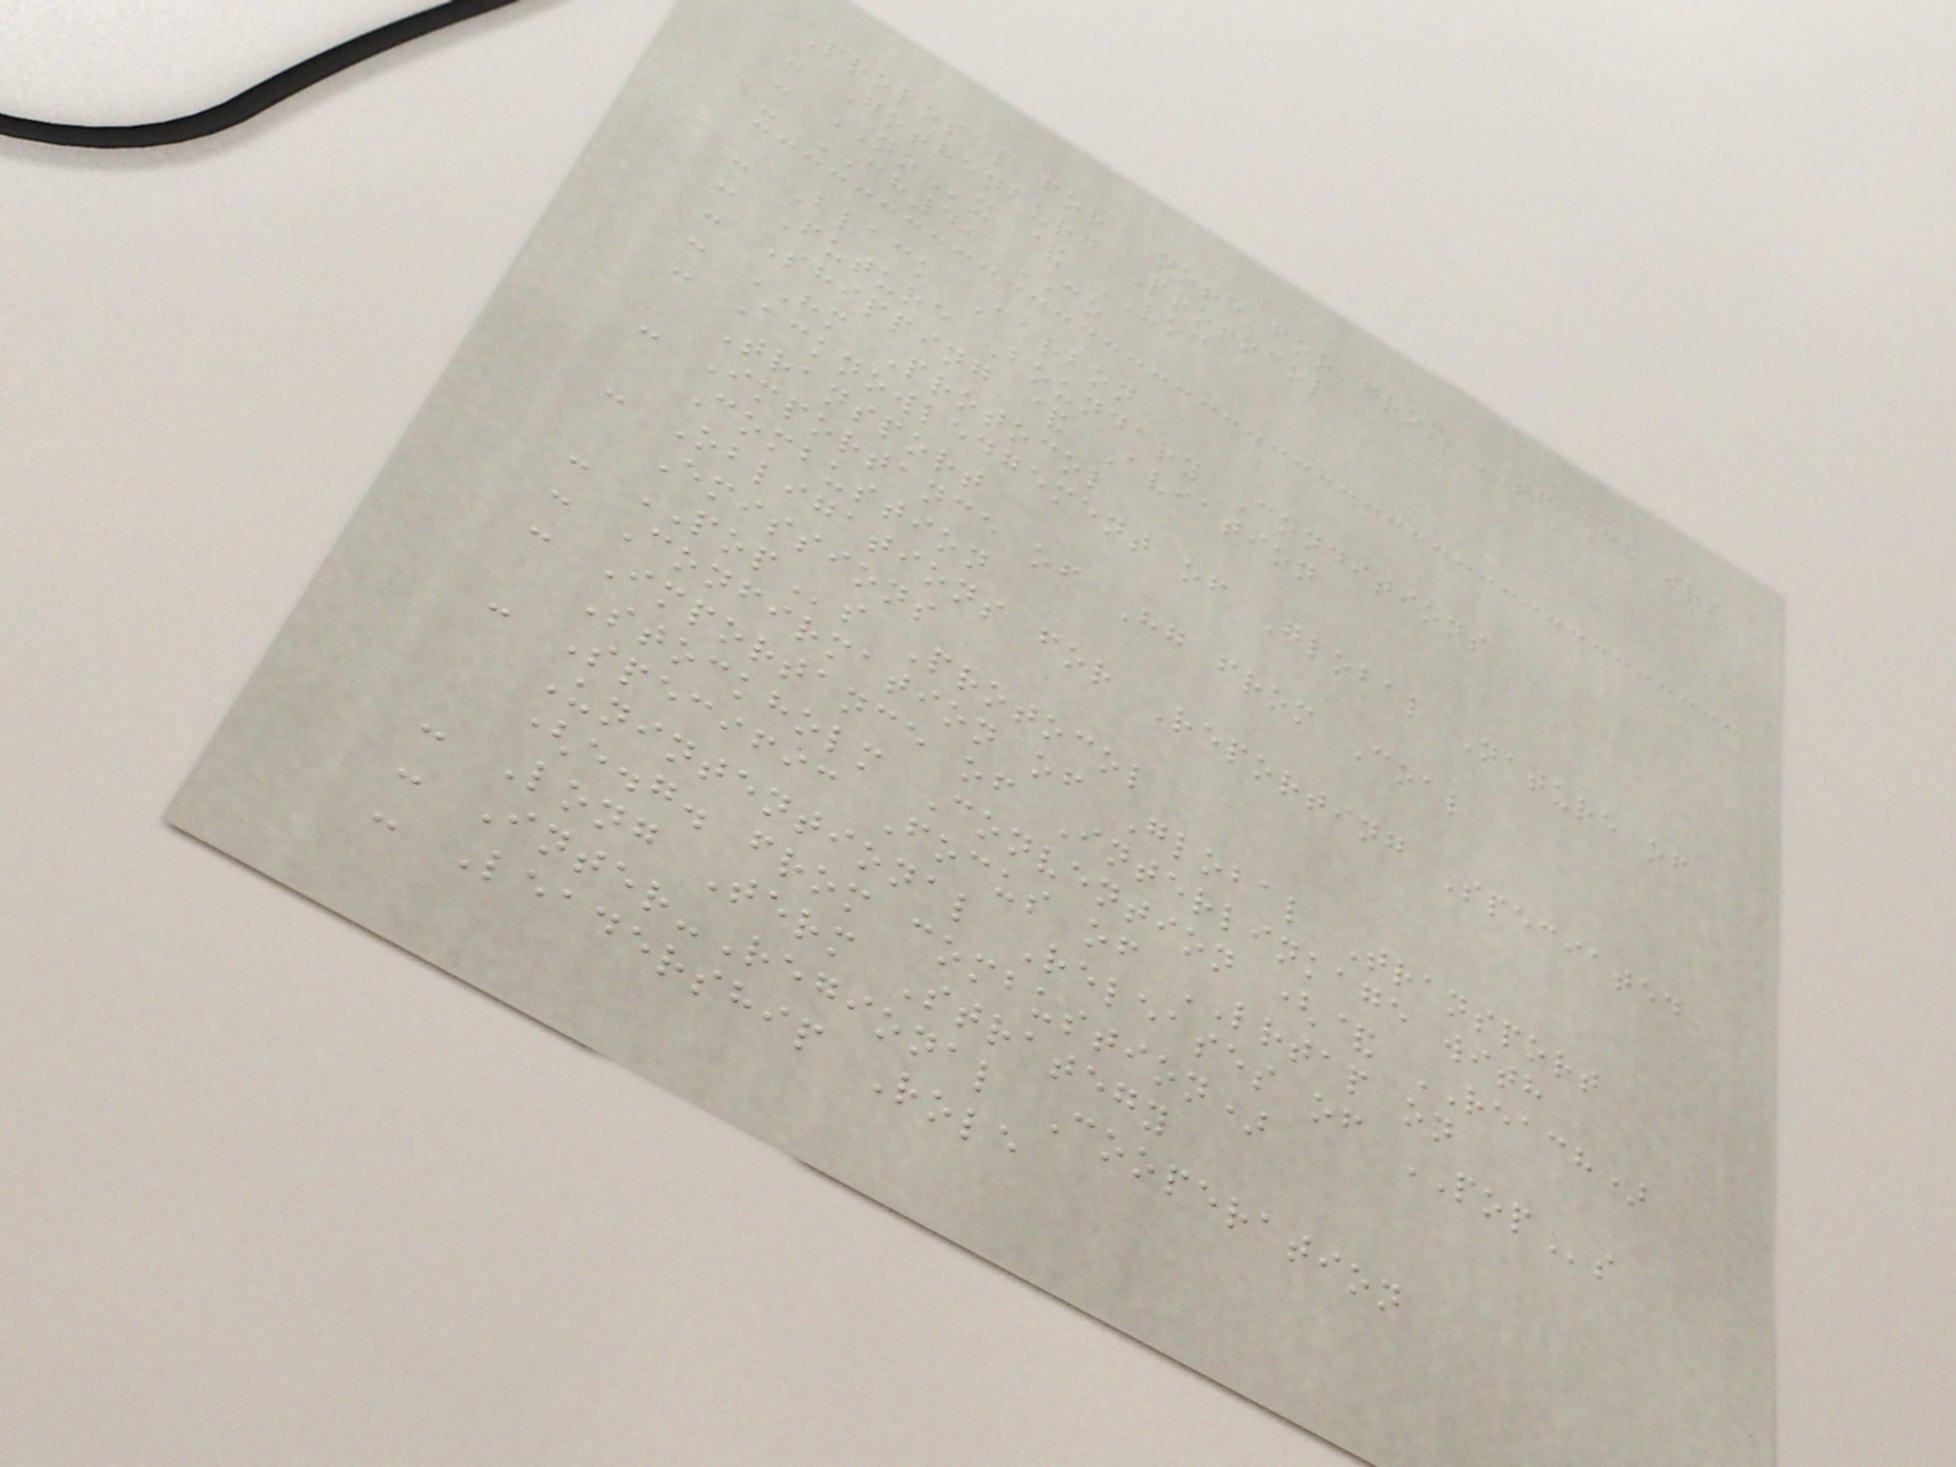Proposal for Note for from TF Chairs
- Gothenburg Protocol
- NOx & VOC
- CH4, CO
- Black Carbon
- Future Boundary Conditions
- Shipping & Aviation
- HM Protocol
- Acknowledgement of Global Nature of
Transport
- Importance of Hg from Coal
Combustion
- Obligations for Reporting Speciated
Emissions
- POPs Protocol
- Confirmation of Global Transport
- Importance of Interlinkage with
Stockholm Convention (& REACH)
- Specific Focus of LRTAP on
Unintentional Releases of POPs
(e.g. from combustion)
- Long Term Strategy
- Inter-Regional Cooperation
- Leadership Role
